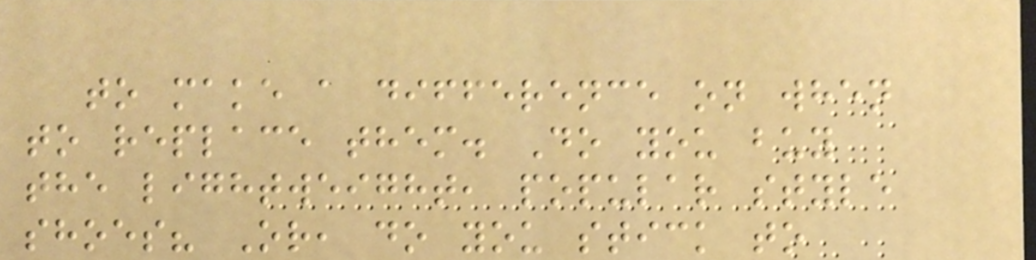to make a difference on when
to replace them. Do you buy
the lightweight, popular style
shoes? Or, do you stick to
